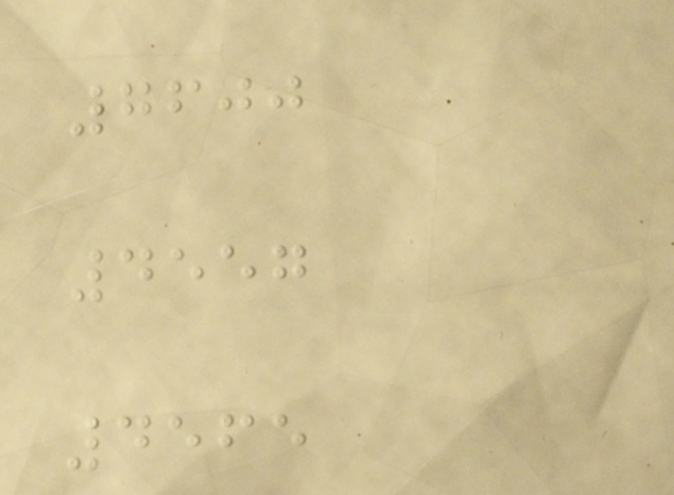7600
4557
4565
